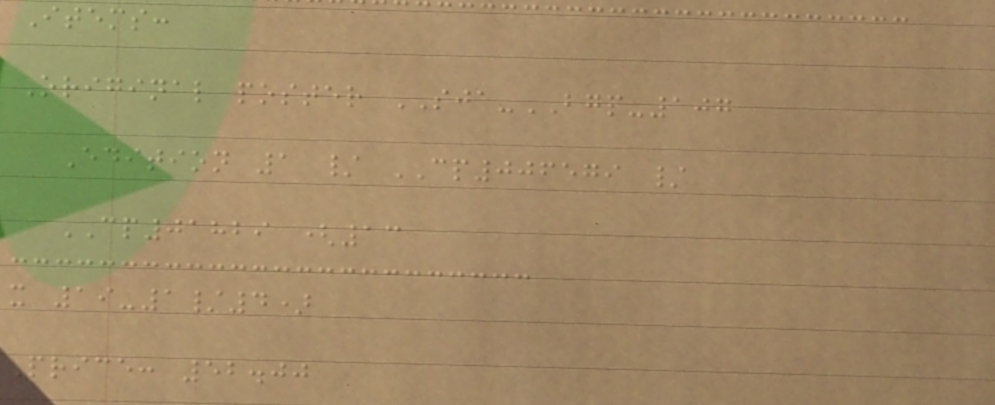Items:
Original poster SJA-BGP-107
Edition 1 / CP006579 /
CP01829 (13
x 19-1/4)
Price: 52.00
